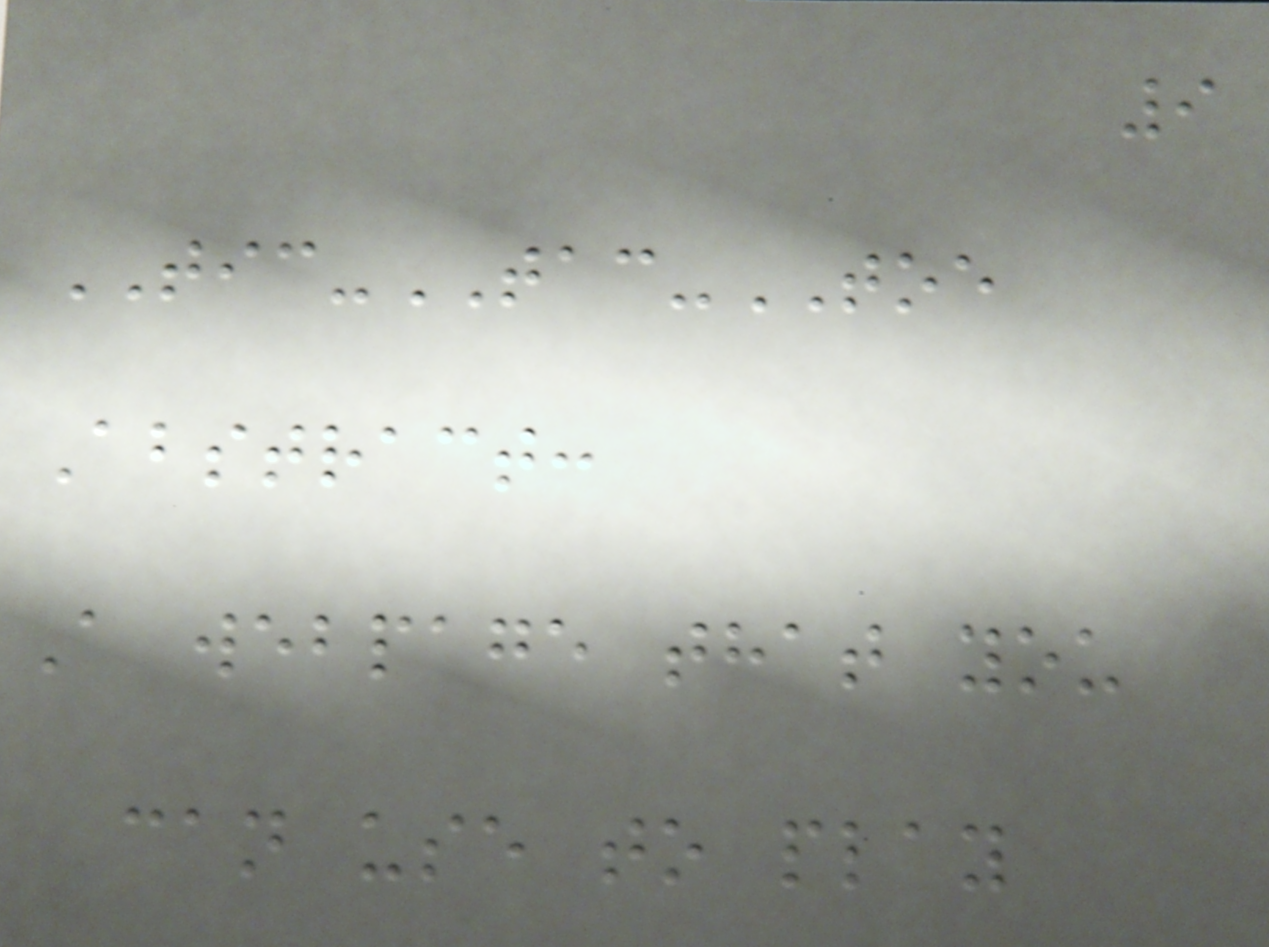9
TIC-TAC-TOE
Abstract:
A webpage that you
can use to play
